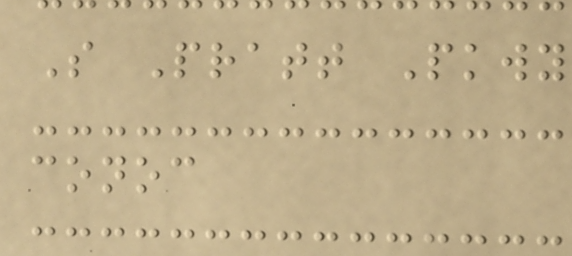S Pratt Pkwy
conoc
